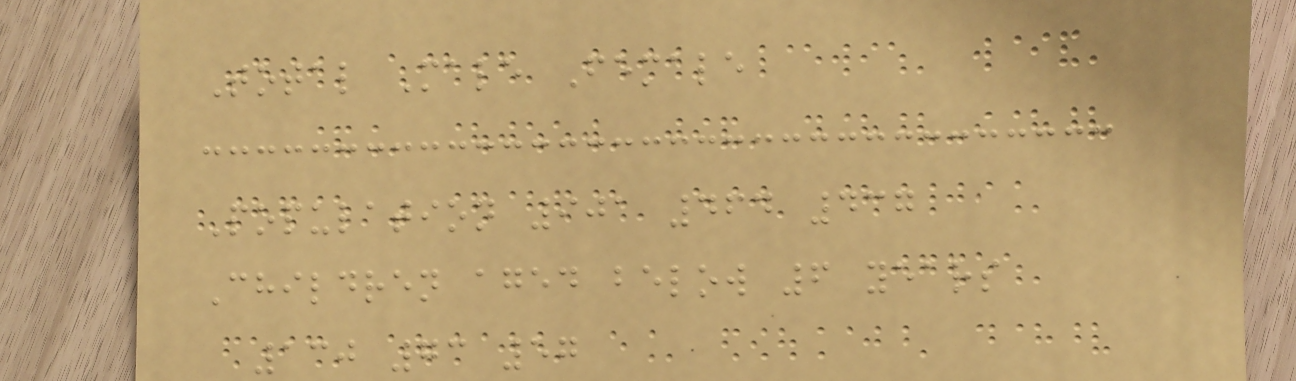Total Male Female
Population 901 464 437
Children aged below 6 years
130 73 57
